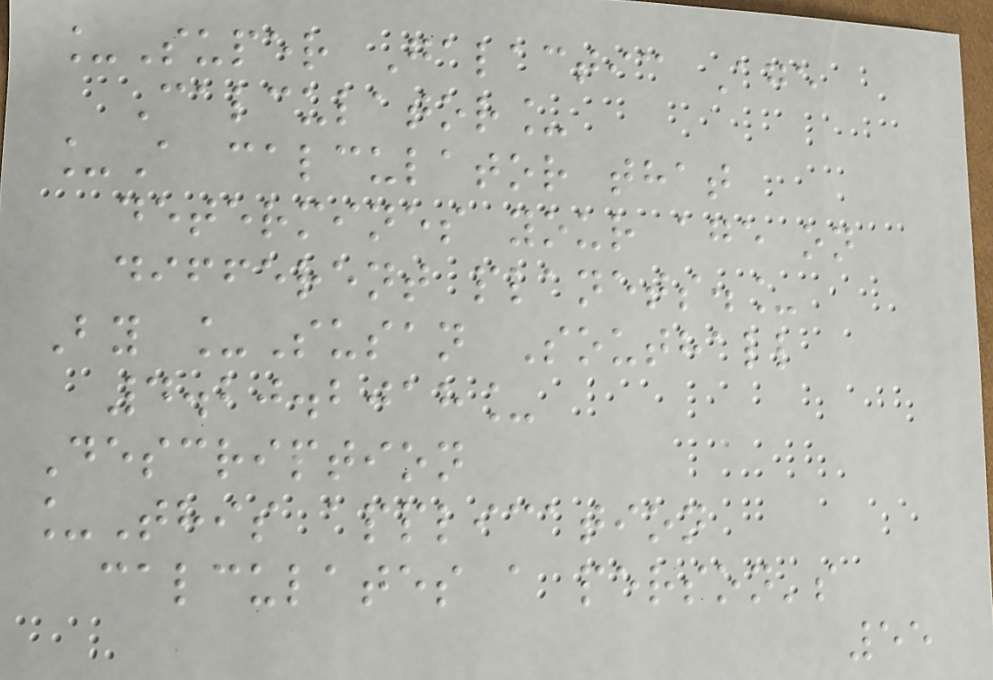_Super Galactic Age
Calculator_
_A calculator that
determines your age on
different planets._
By _Susan Southall
4.20.2018_
Description
_This application
calculates a person's
55
